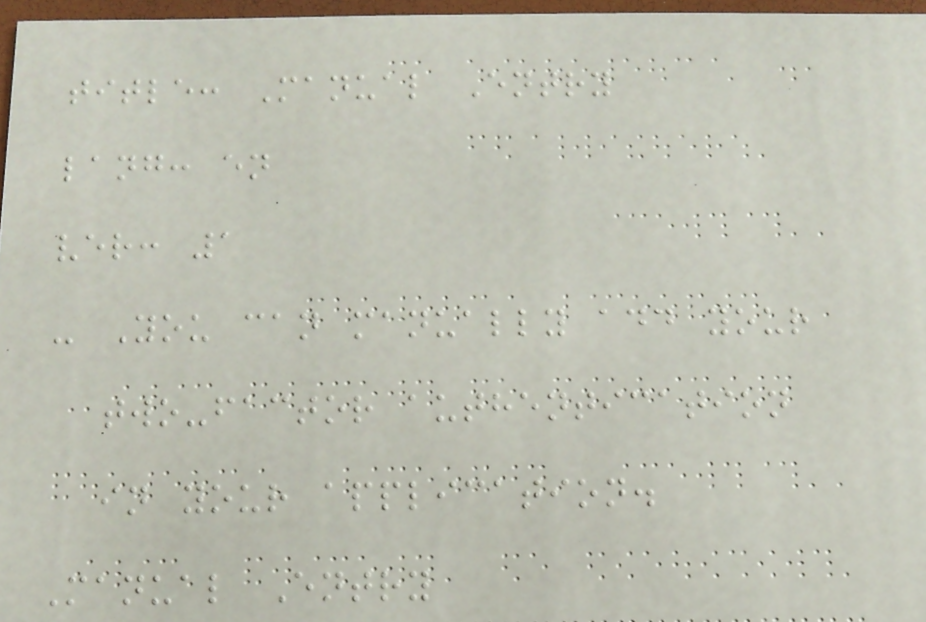title: Manual Entry
lang: en
ver: 1
- You can manually add your
two-factor authentication
in your application.
Manual Entry
